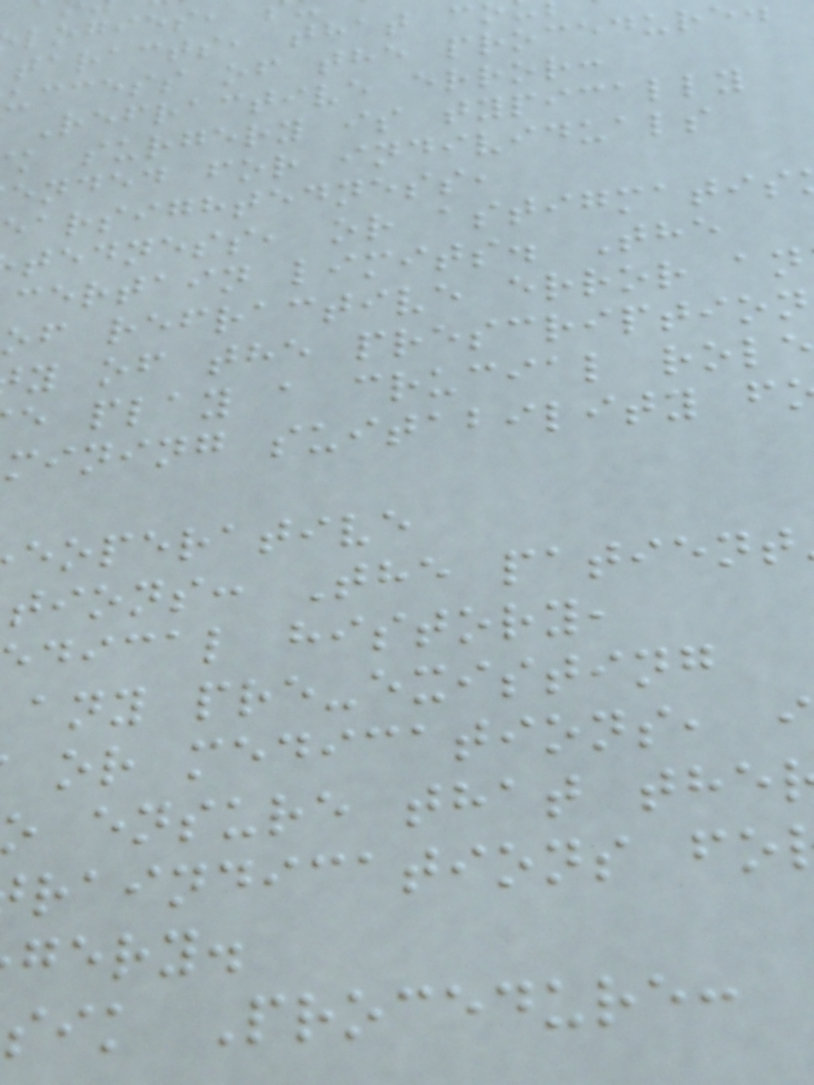taracts, that c
uccess of the procedure
Refractive error:
k surgery is typically
ended for individuals
arsightedness,
tedness, or astigmatis
certain limits. The
of refractive error an
y of the prescription
e play a crucial rol
mining suitability f
eoperative
tions: The patient
dical history,
any pre-existing
or medications,
ensure that the
raindications fo
gery.
sik Procedure:
